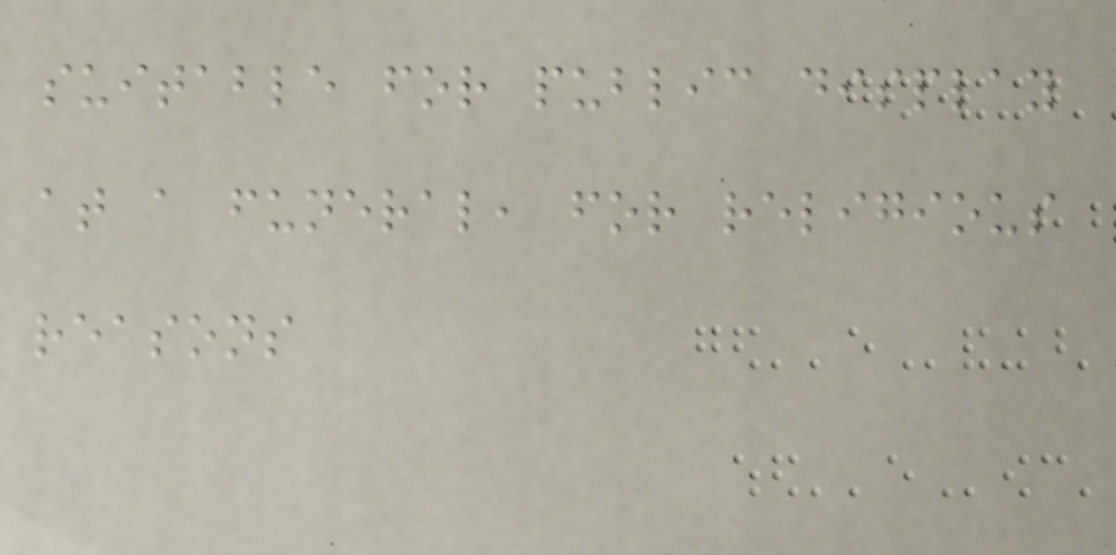suitable for public display
at a funeral, for religious
reasons
